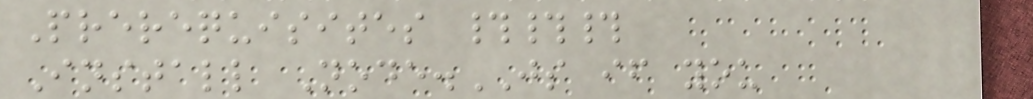Prerequisites ###
Install Node.JS if you
